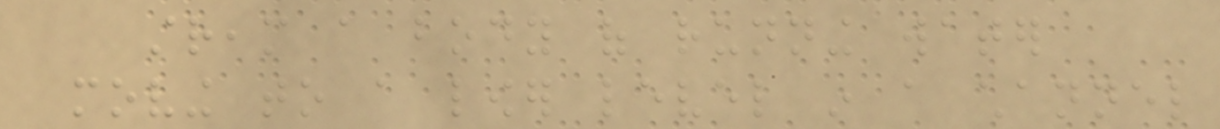stream a body of running water
moving to a lower level in a channel
